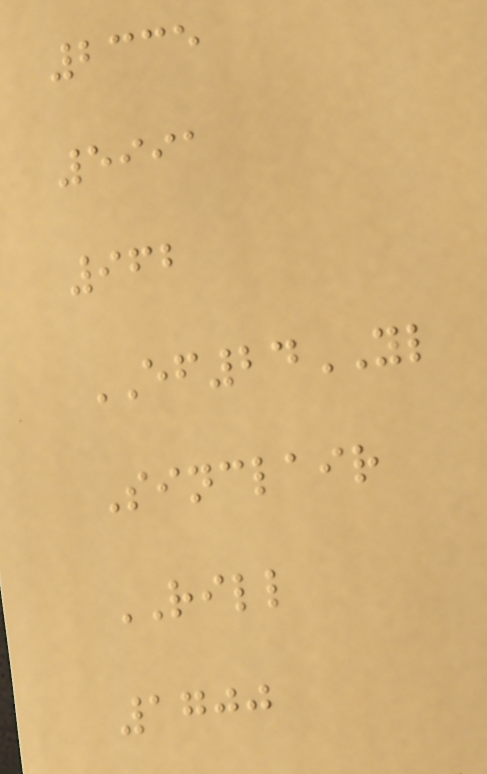2335
5991
962
EF24YL
Sinclair
RILL
1700
